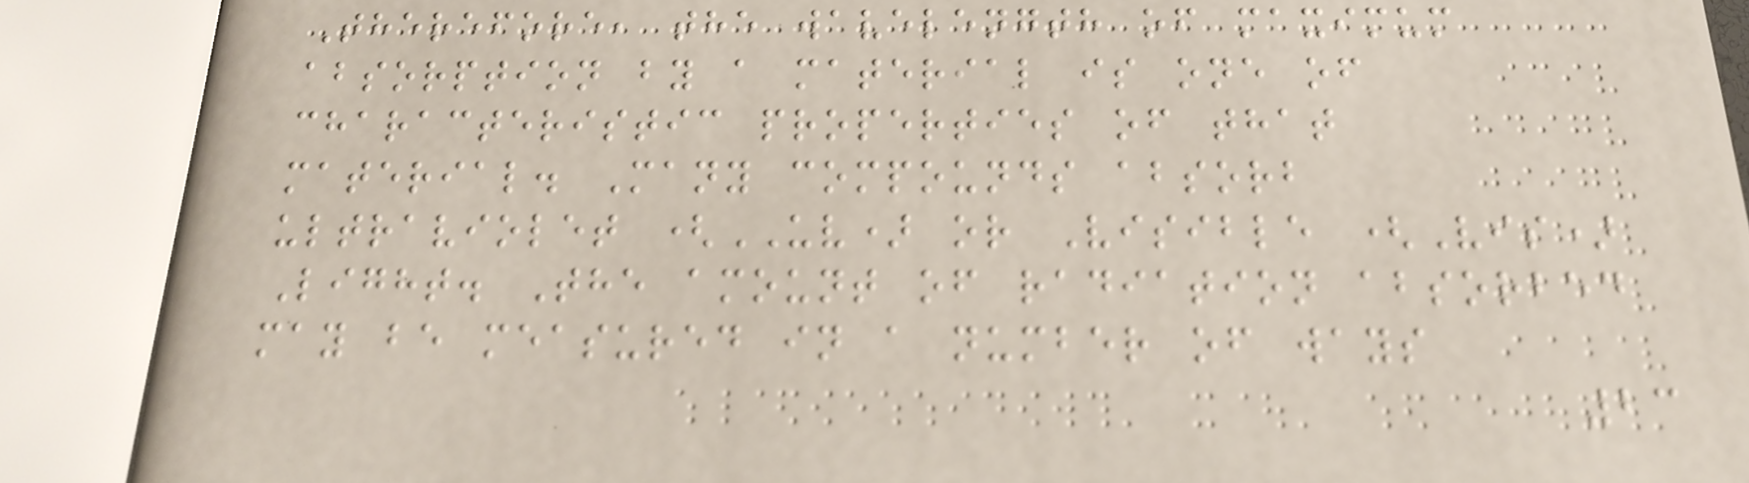Therefore, the wavelength of maximum
absorption by a material is one of
characteristic properties of that
material. Many compounds absorb
ultraviolet (UV) or Visible (Vis)
Light. The amount of radiation absorbed
may be measured in a number of ways
23
